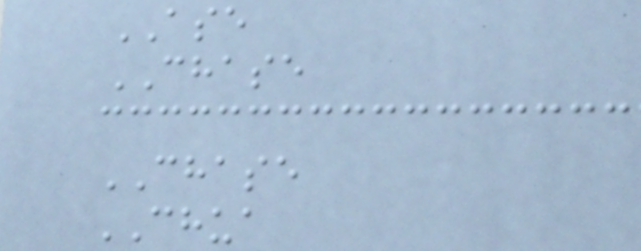ASE
CHASE
CHASE
CHUA
